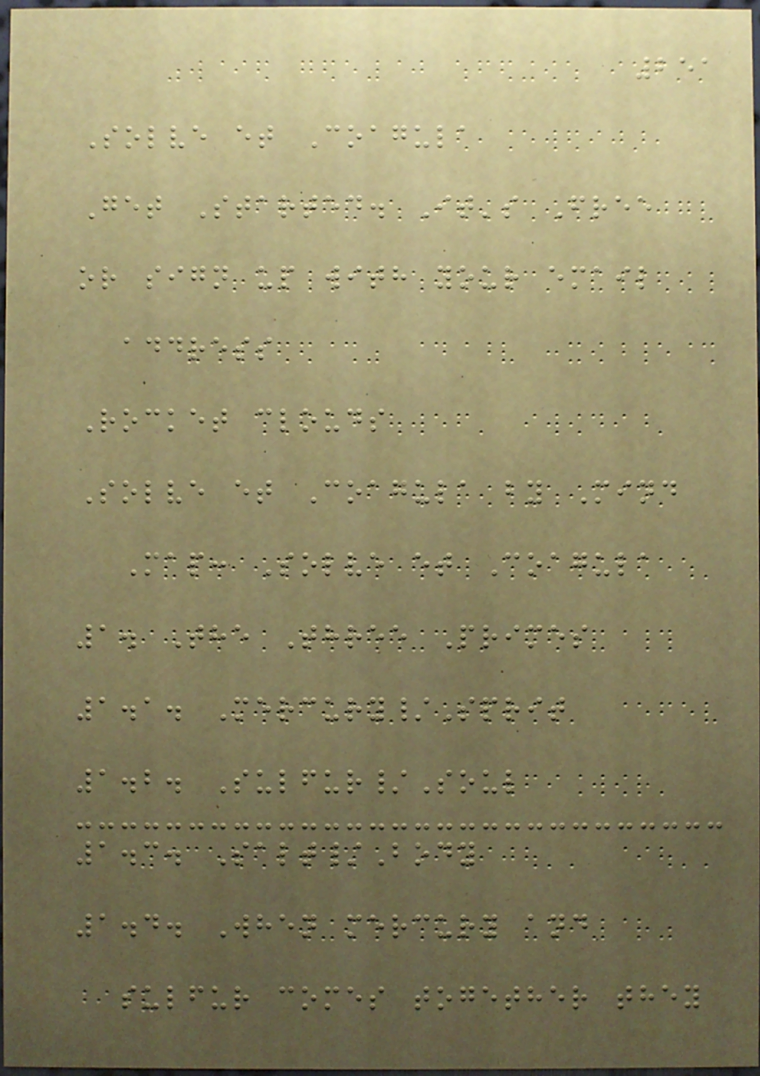251
Solve et Coagula
Get Started. It's Free
or sign up with your email
address
Rocket clouds
Solve et Coagula by Mind
Map: Solve et Coagula
1. The Three Primes
1.1. Mercury/Sprit
1.2. Sulfur/Soul
1.3. Salt/Body
1.4. When mercury and
sulfur comes together they
